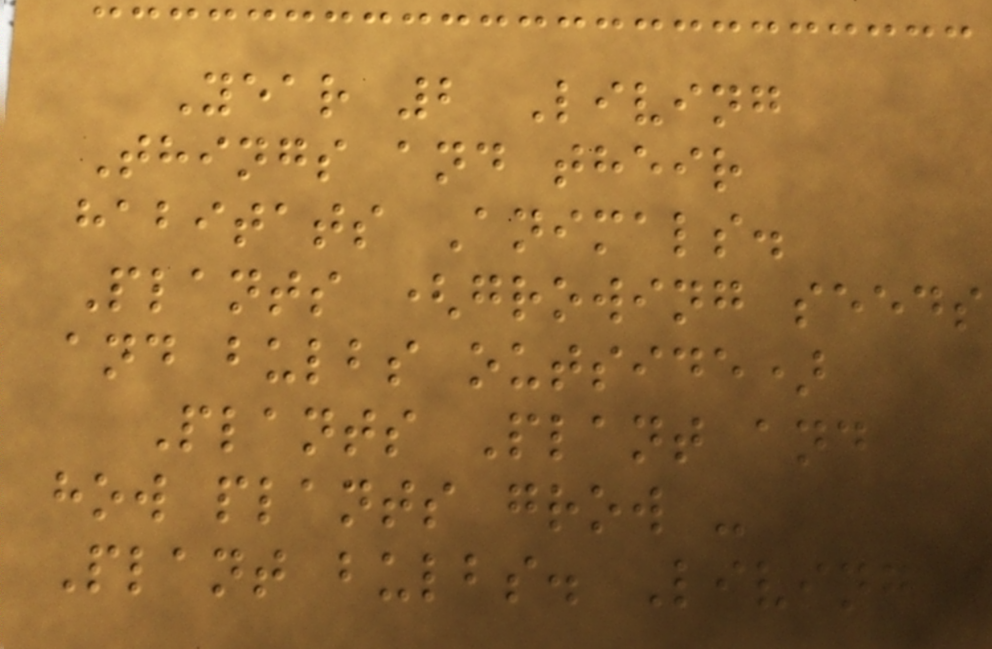Year 2 Living
Things and their
habitats Animals.
Plants (growing seeds
and bulbs outside)
Plants Plant and
how plants grow -
Plant bulbs. Living
